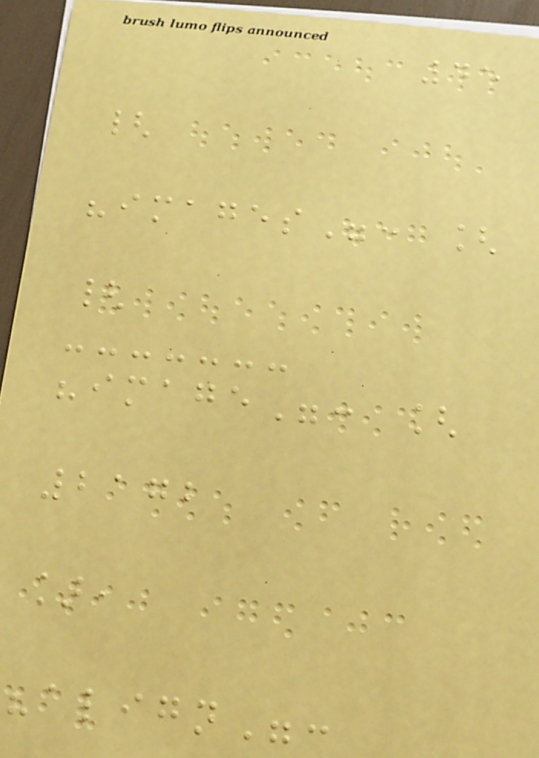45
{
"images": [
{
"image": [
2172
],
"align":
